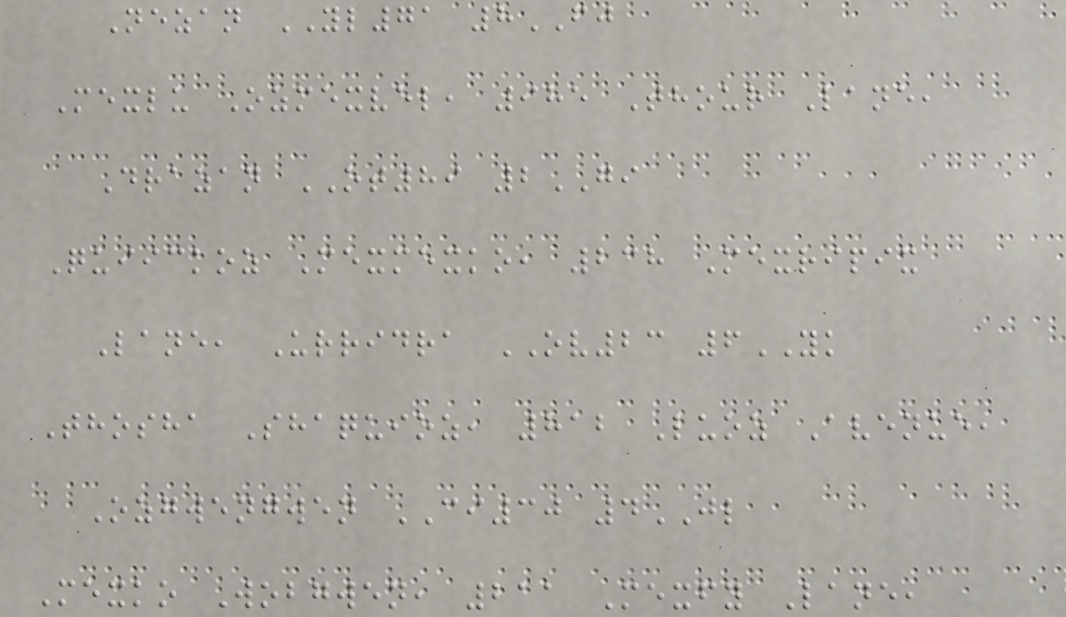Nezan YL71 8FJ
Mexlu Ozmexvel, 985 Thour Lane,
Drazan OT89 2GI
Quiickoz Mexmexko, 238 Mexripix
Lane, Urridra OV23 6YK
Thosha Shaquioz, 812 Luoz Avenue,
Ozgwengwen CI30 4JL
Mexko Wobgwen, 211 Mexfy Lane,
